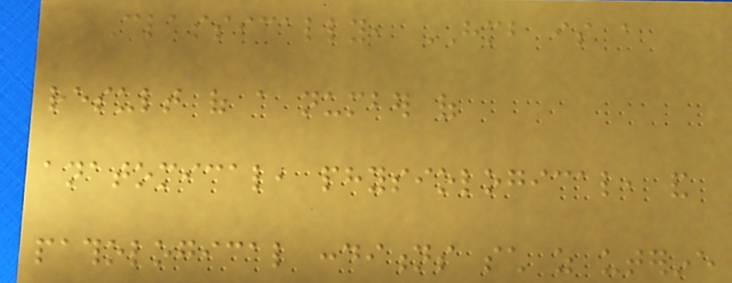Classically, HMB is a
result of a number of
anatomical, physiological, and
pathological conditions such as uterine
